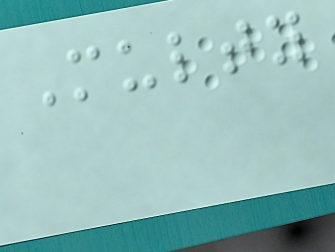Multy
